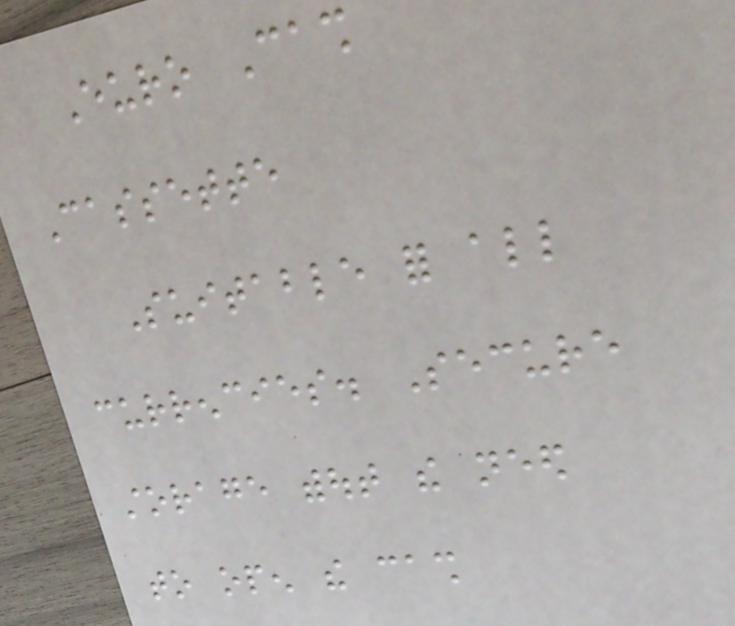Euro Cash
Cassette
Suitable for all
currencies. Secure
storage without the need
to open the cash
